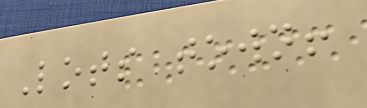Lots town!
